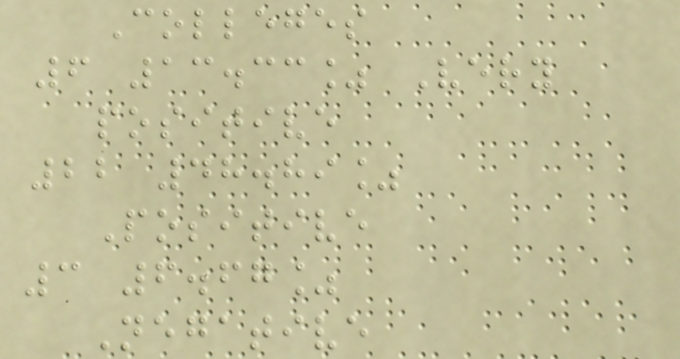Colleges
6 13.33% Very
positive
22 48.89%
Positive
3 6.67%
Negative
